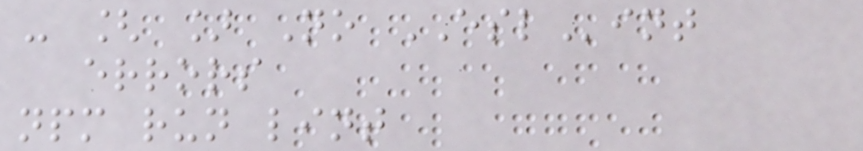- [ ] No ESLint
errors
npm run lint
